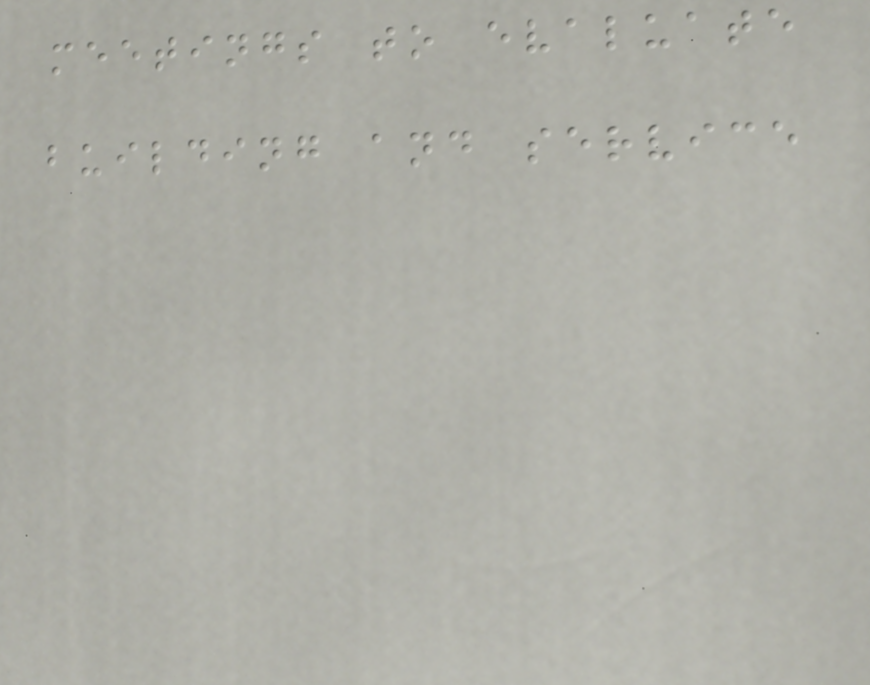meetings to evaluate
building and service
